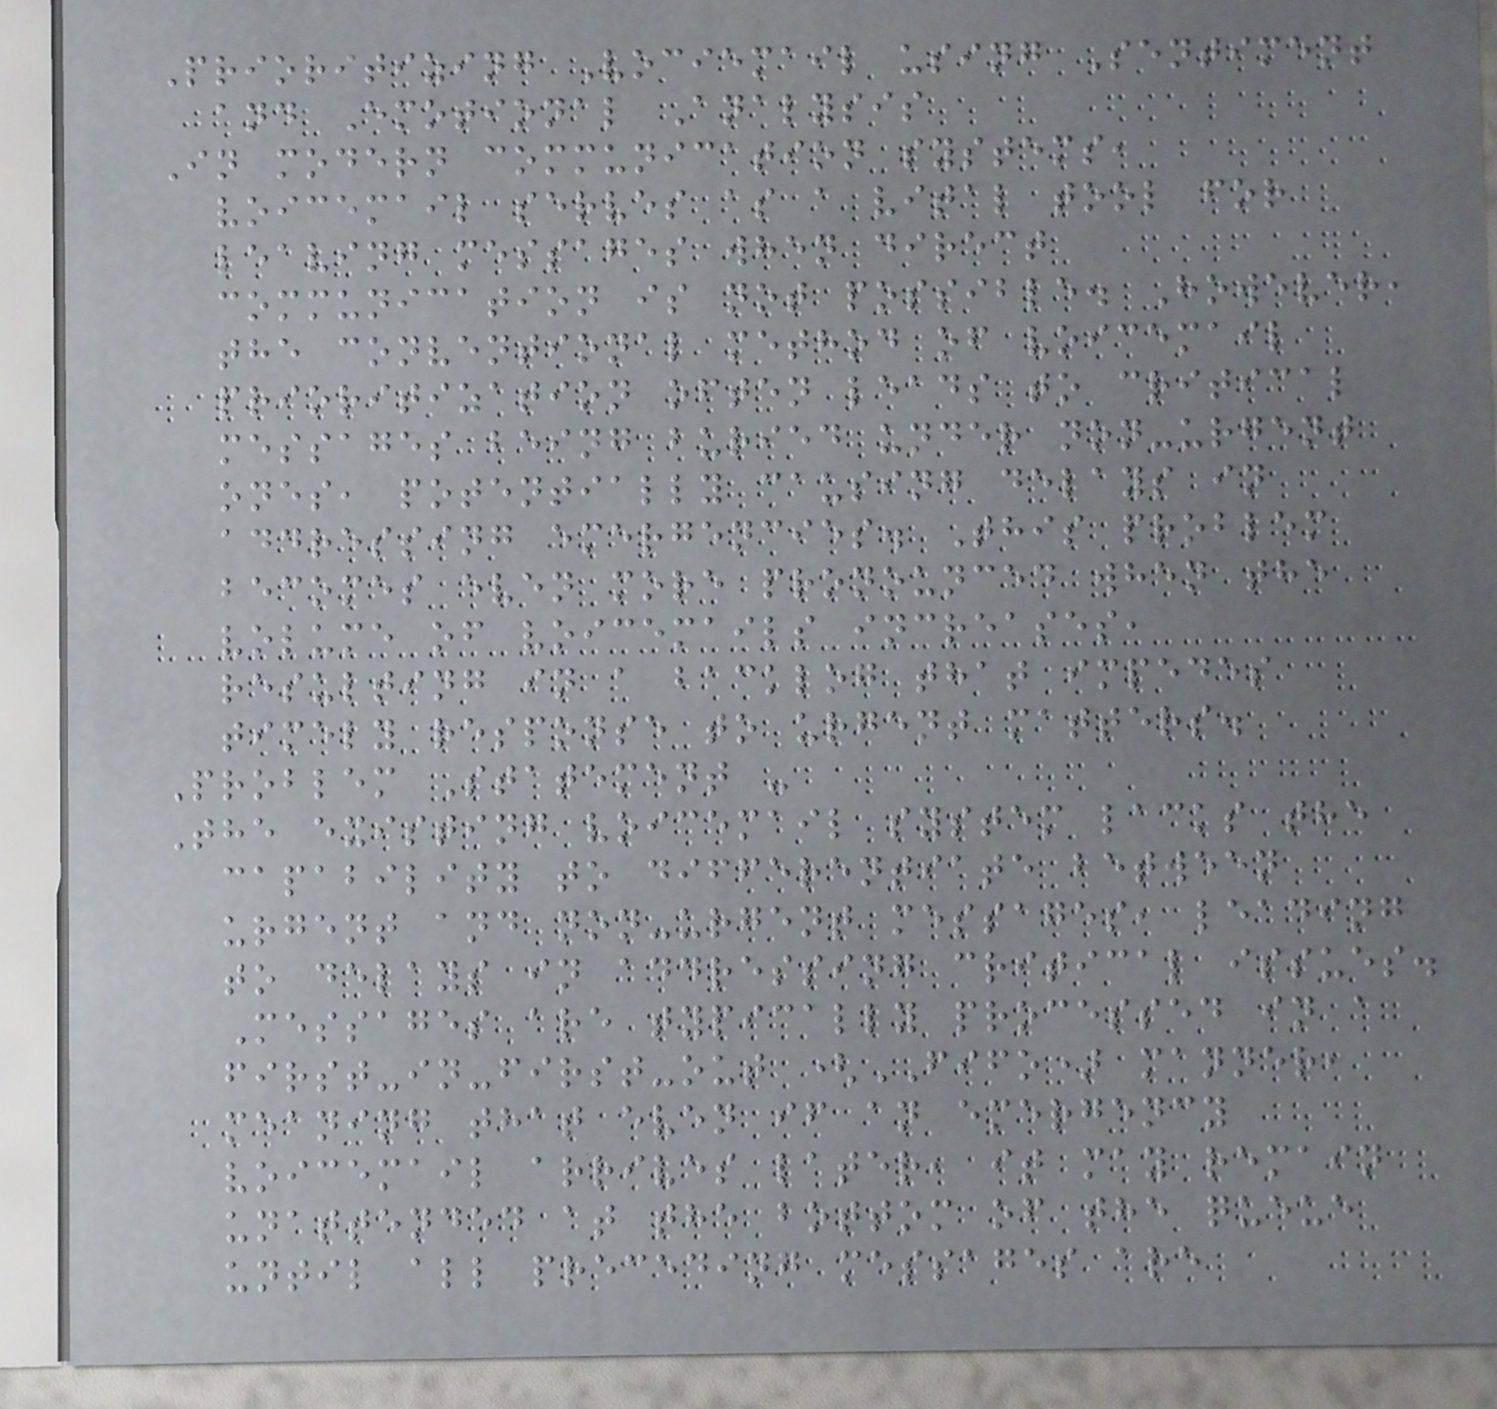Prioritizing Vociemail using Sentiment
and Emotional Analysis
In modern communication systems,
voicemail serves as a vital tool for
leaving messages when direct
communication is not possible. However,
the conventional method of voicemail
prioritization often leads to critical
messages being buried under non-urgent
ones, potentially causing delays in
addressing emergencies. This problem
becomes even more pronounced when the
volume of voicemails increases,
resulting in a backlog that impedes
timely response to urgent matters.
Problem Statement -
The existing voicemail system lacks the
capability to differentiate between
urgent and non-urgent messages, leading
to delays in addressing critical issues.
Messages are typically processed in a
first-in-first-out (FIFO) manner,
meaning that even if an emergency
voicemail arrives later, it may remain
unattended at the bottom of the queue
until all preceding messages are
